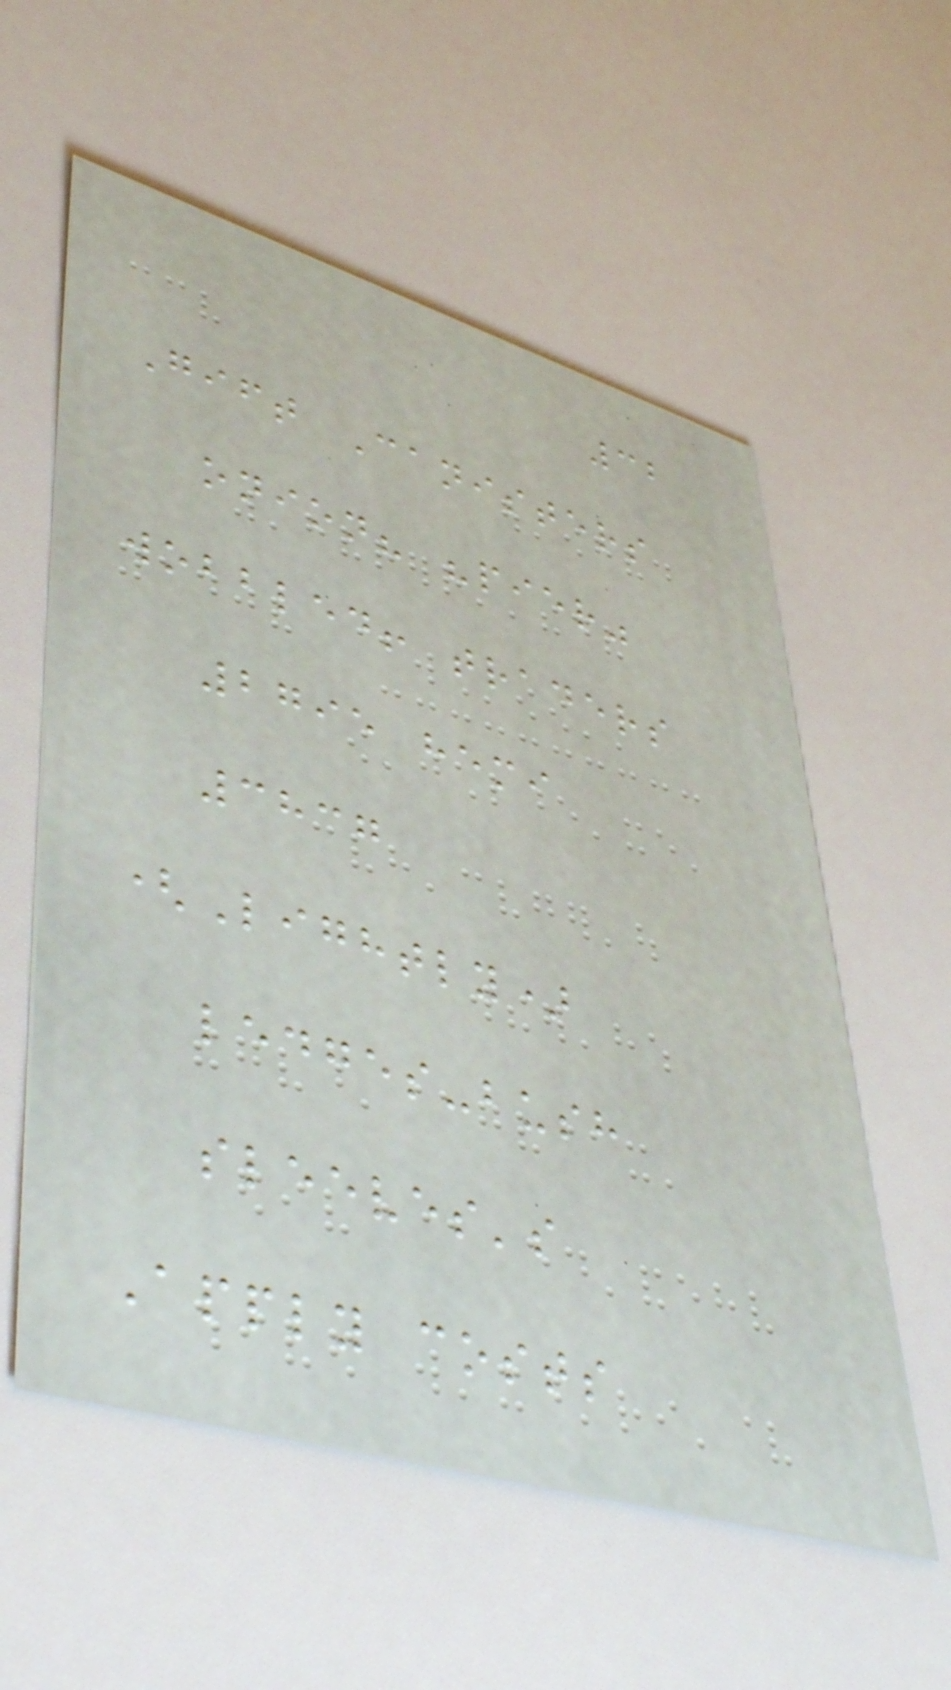32
Gift Canisters
onion? "pier"
wobbled! traders
2795 hemi
3837
(Lightly)
ledges-bush
sleeves's
Apply costs
